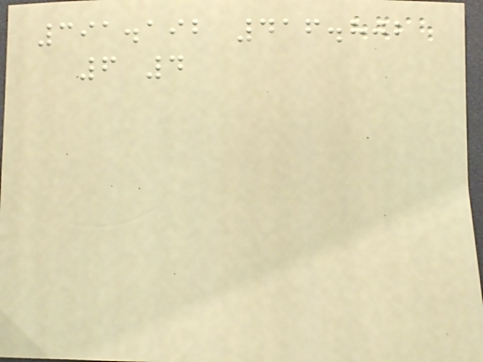391.192 416.802
6 4
